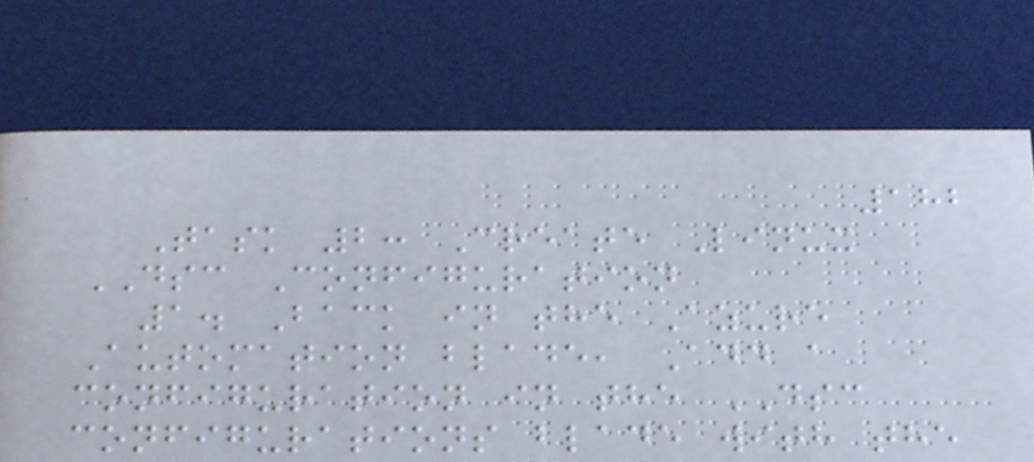182
Task 2: Create Linux
DSC Configuration
1. Back in the Azure
Automation blade, Add a
configuration in the DSC
configurations blade with the
